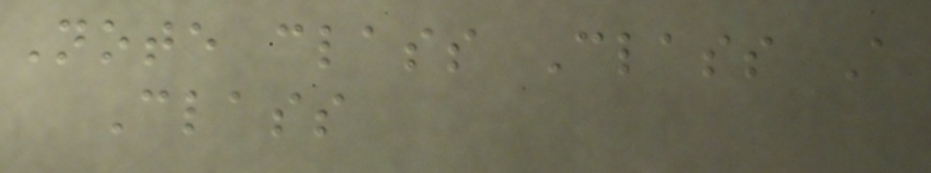Note class Class A
Class
